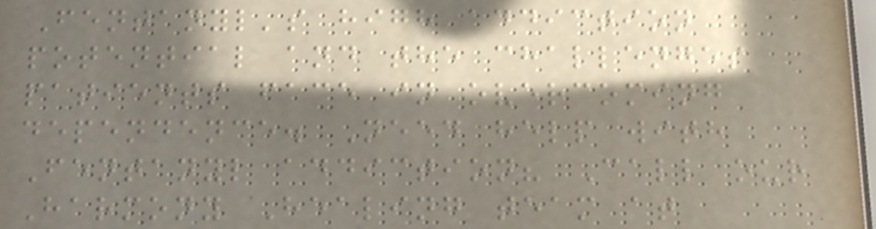Fentanyl's high addiction
potential and the challenges
patients face in overcoming
dependence. Need help with
Fentanyl addiction? Call our
Harmony Healing team at
